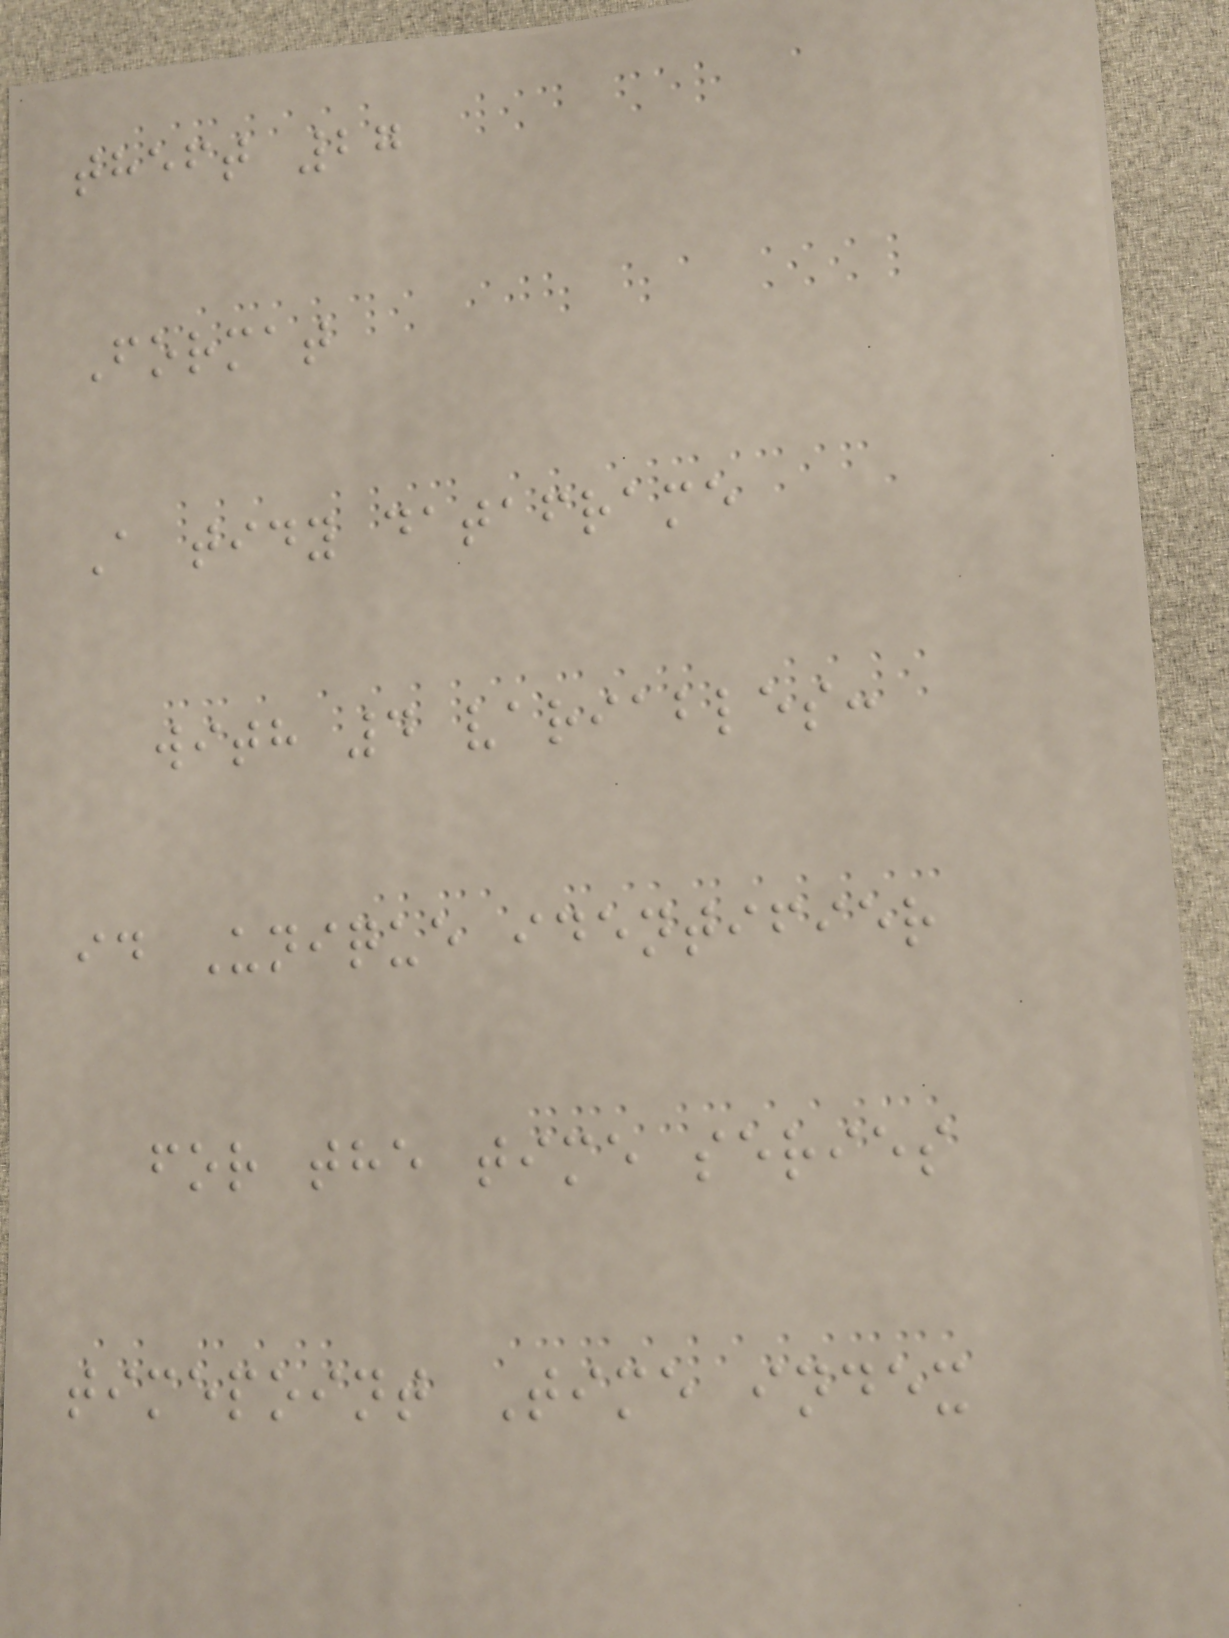theft 27
Format
A tidy dataframe
with 4 variables:
id Unique identifier
for the time series
timepoint Time index
